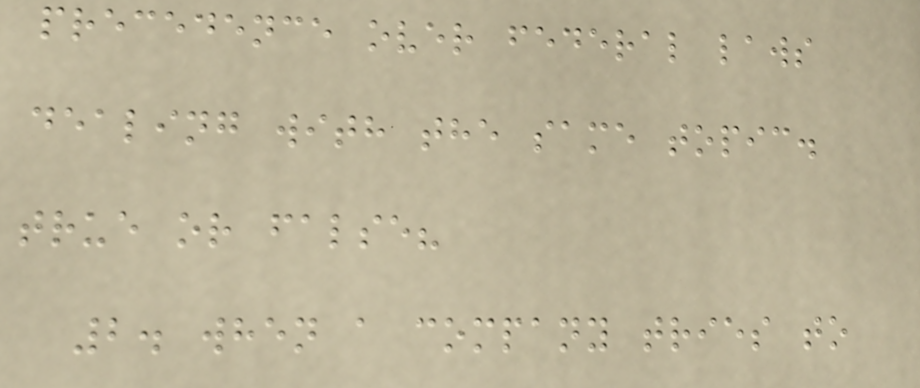precedence over federal laws
dealing with the same topic.
true or false?
2. when a company tries to
